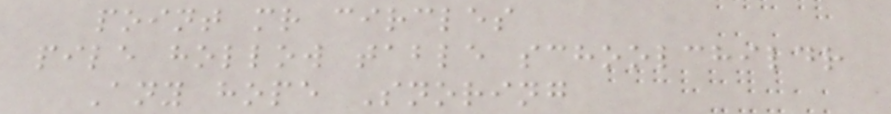point mr circles
pile hollow table schoolchildr
Any hope Snoring
